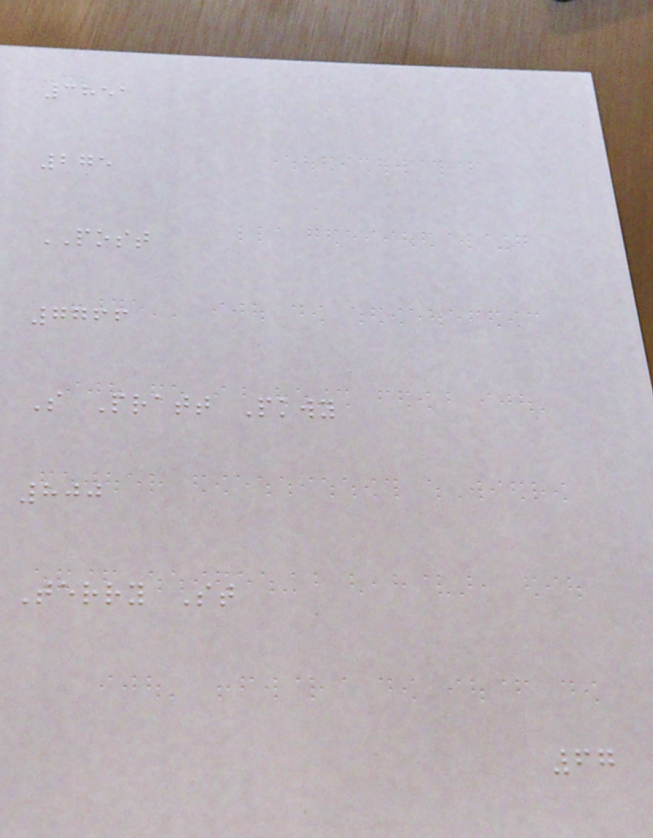3851
275
POST
7766
S Pratt Pkwy
800
Terry St
67
